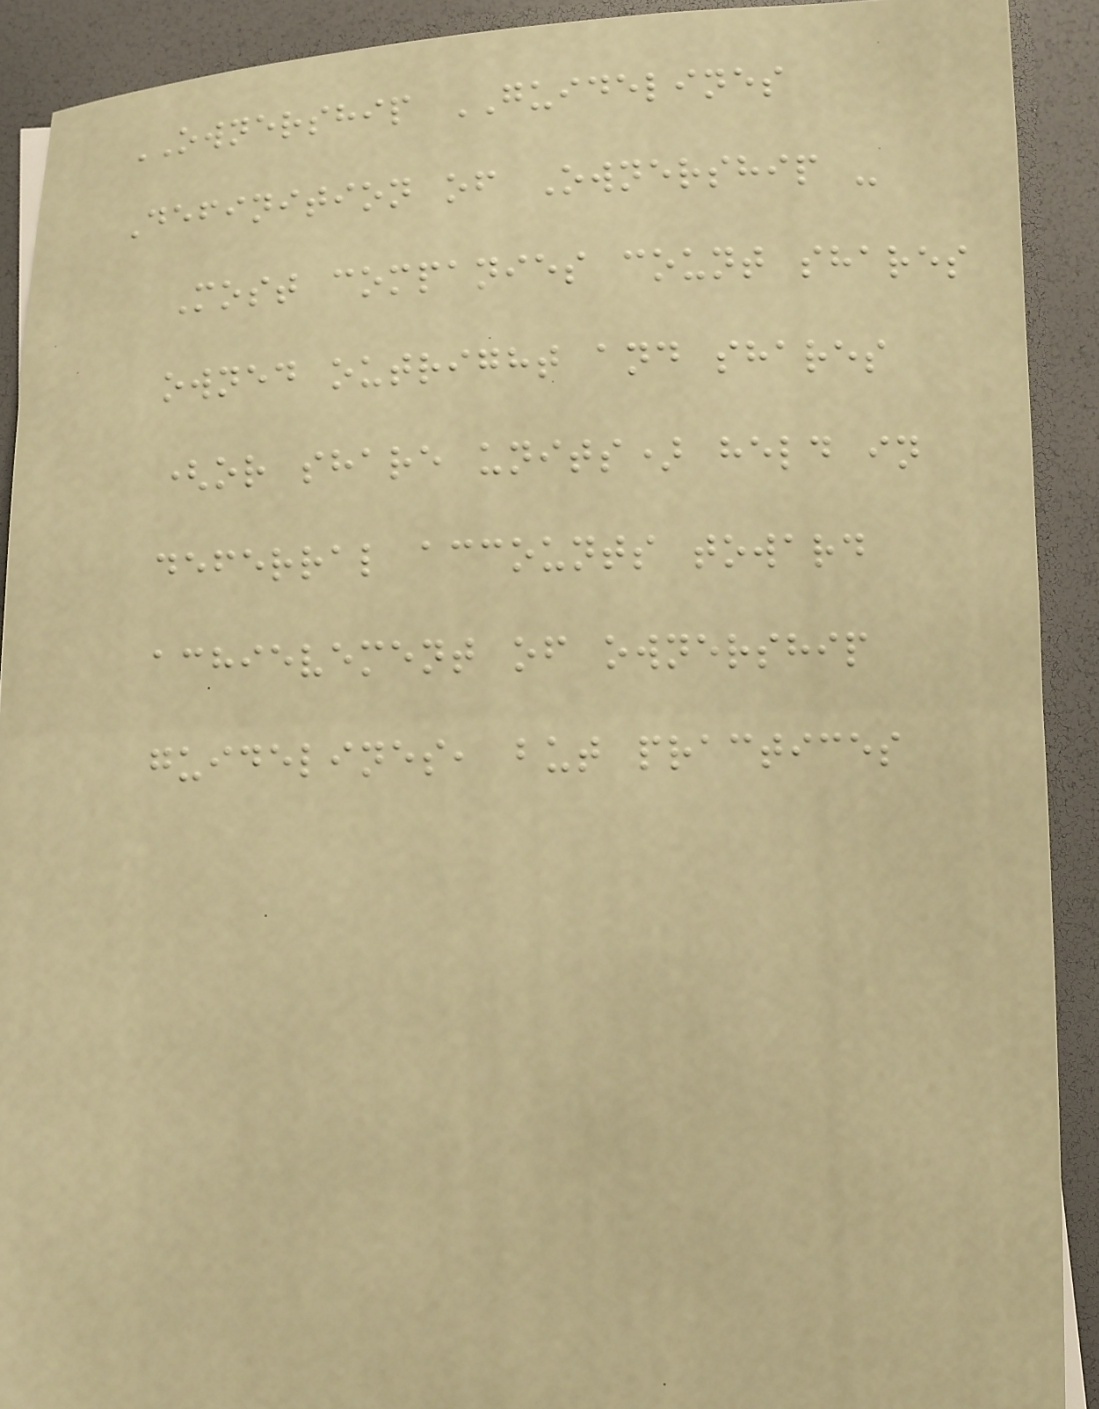OWNERSHIP GUIDELINES
Definition of Ownership -
Most companies count shares
owned outright and shares
(or share units) held in
deferral accounts toward
achievement of ownership
guidelines, but practices
